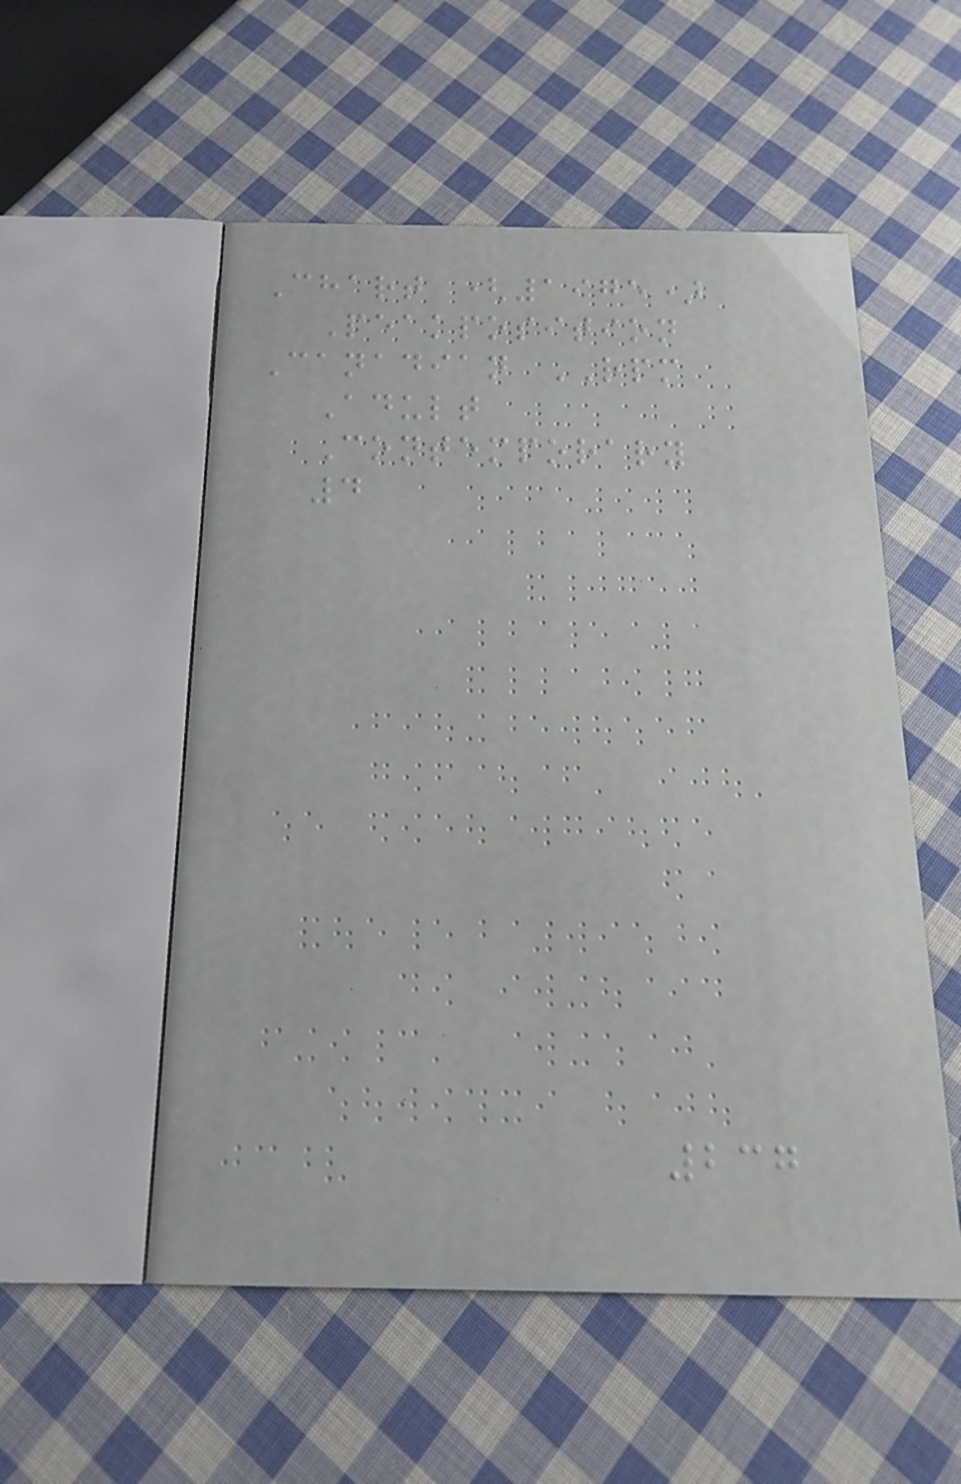Chart (1975)
Peakposition
Canadian RPM
Adult
Contemporary
4
237
